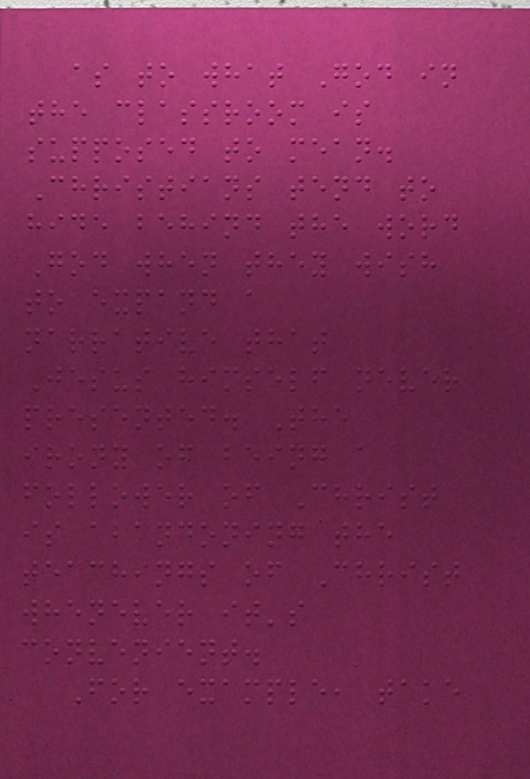as to what God in
the classroom is
supposed to mean.
Christians tend to
hide behind the word
God when they wish
to expand a
narrative that
Jesus himself never
presented. The
irony of being a
follower of Christ
is abandoning the
teachings of Christ
whenever it's
convenient.
For example, take
